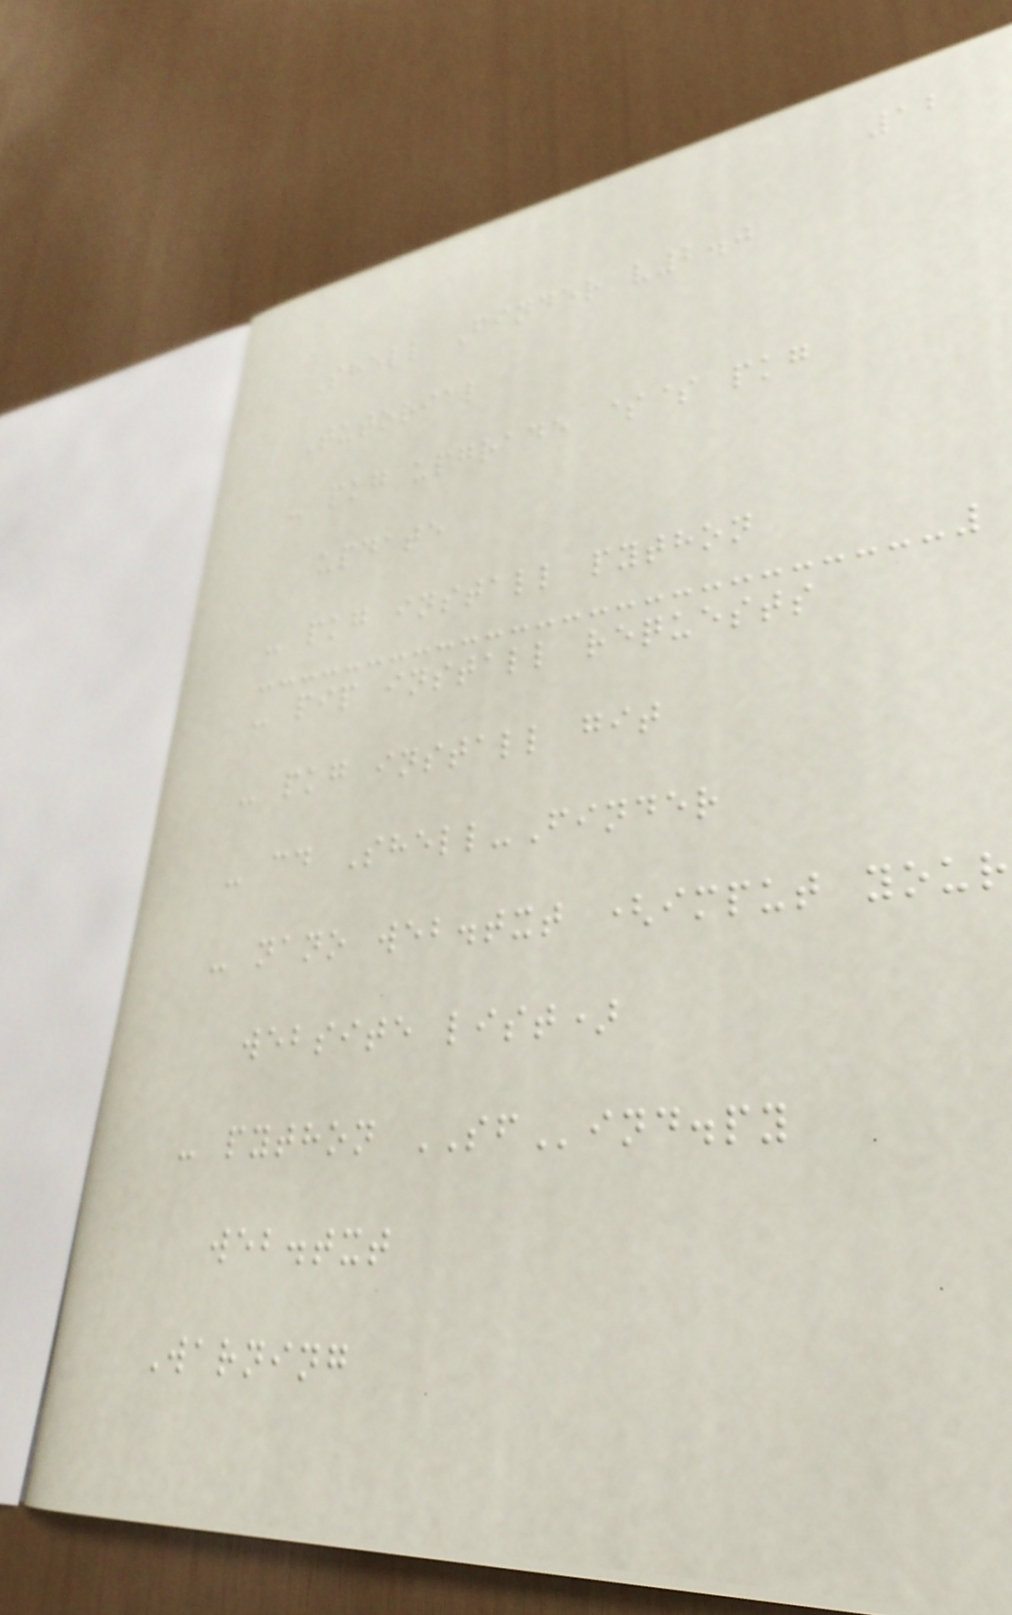12
Shell Finder v2.0
Tutorial
- pkg upgrade $$ pkg
update
- pkg install python
- pip install requests
- pkg install git
- cd Shell-Finder
- nano web.txt (imput your
website list)
- python SFind.py
web.txt
Warning
